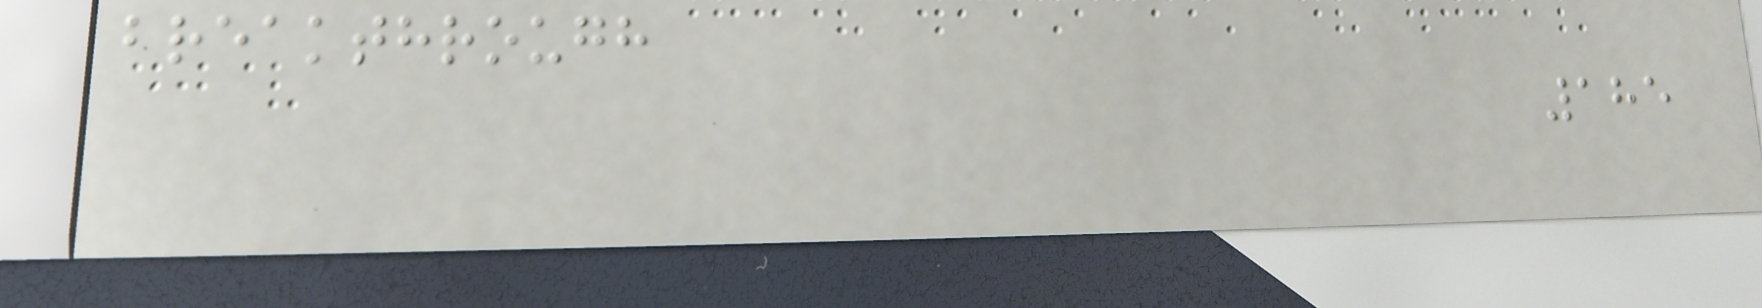breakthrough
185
